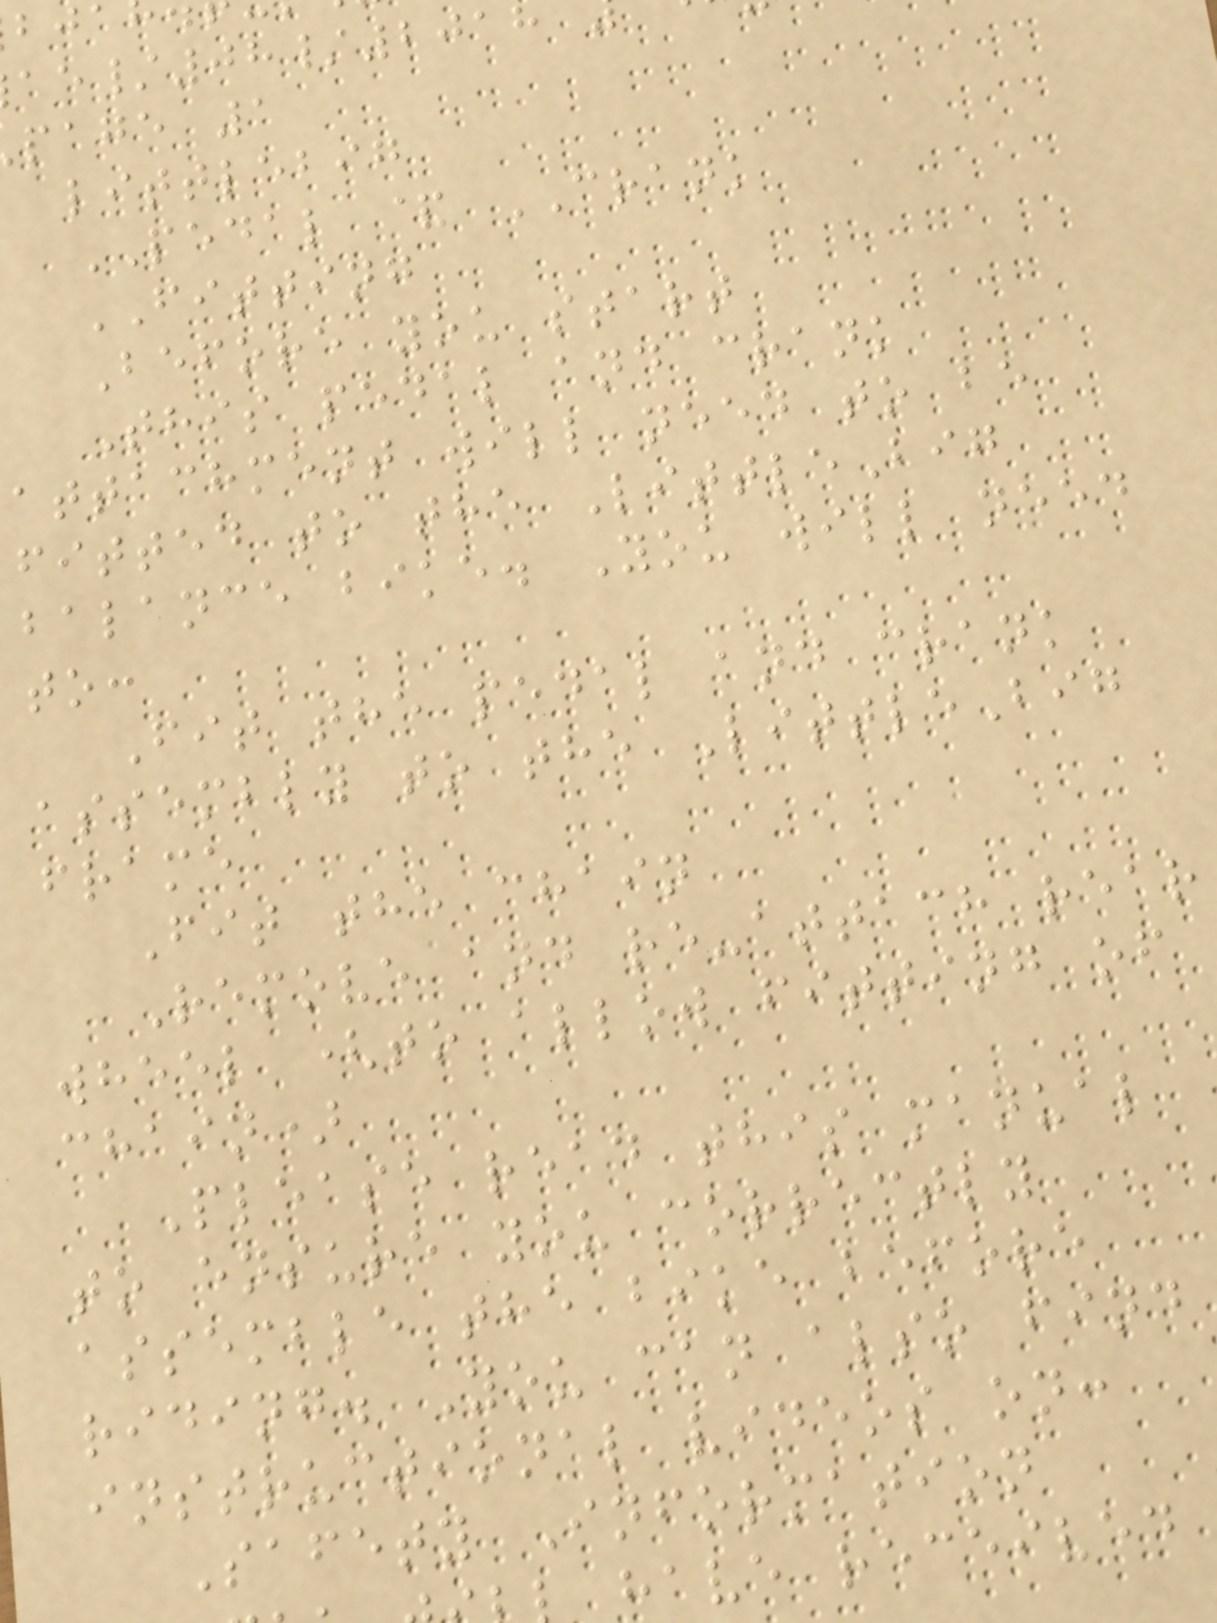/08/2018
page 1
littlebig
PEDAL & CRANK
FITTING
Before you start
This pedal and crank
attachment will need to be
fitted to the LittleBig
balance bike. You will need
to:
Fit the pedal and crank
assembly to the LittleBig
frame
Fit the chain
Remove and re-attach rear
wheel (to allow fitting of
chain)
Please read this manual
to ensure you correctly
assemble the bike before
riding. You can also find
instructional videos on:
Safety Information
have received
